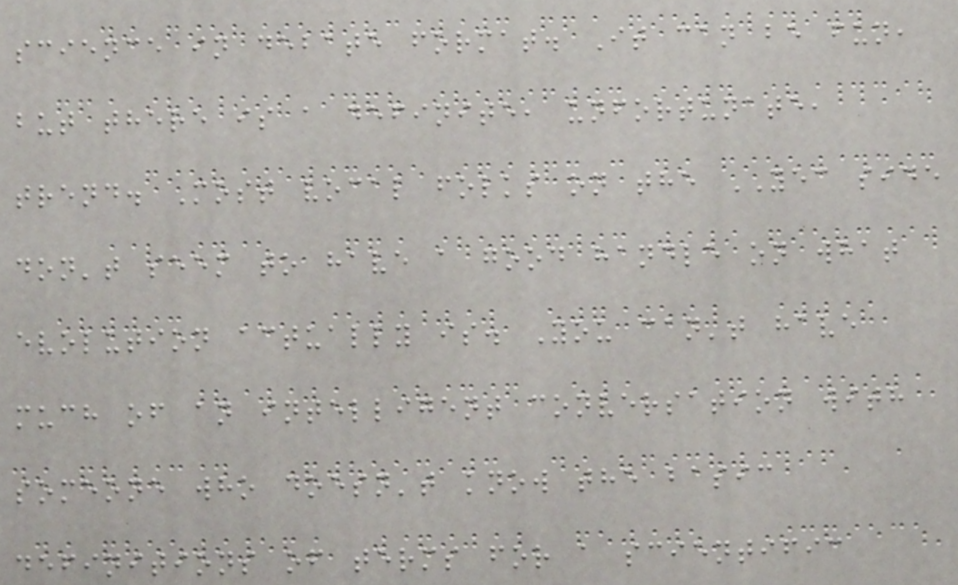science in debate format. It can be fun,
but there is a definite, unfortunate,
trend. Most vocal folks on the YEC side
don't seem to have a good handle on what
evolution actually is. You can't have
much of an intelligent conversation with
someone who doesn't know the basic
definitions of terms for a scientific
